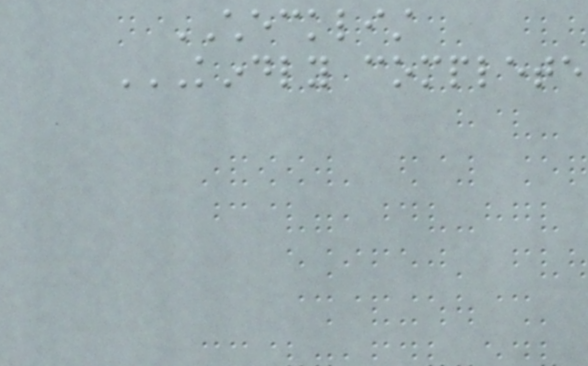CHECKLIST
KINDLY COMPLETE
